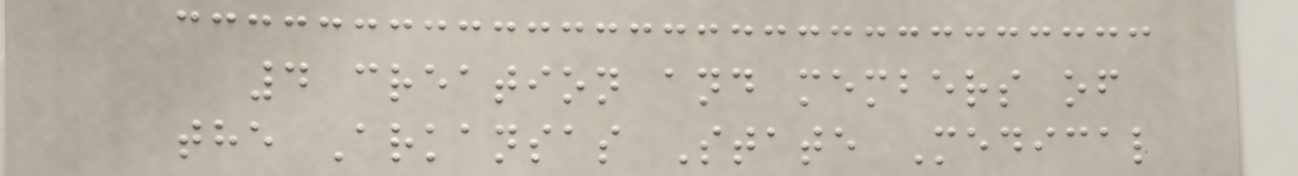4 creation and members of
the Arkansas State Medical
